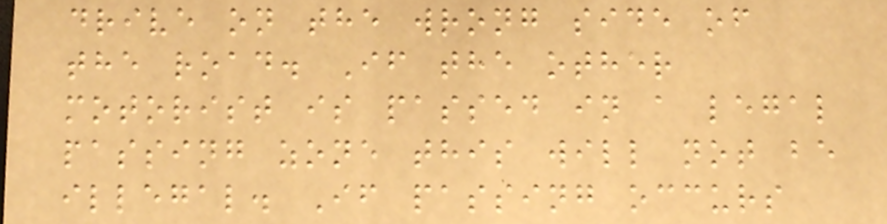drive on the wrong side of
the road. If the other
motorist is passed in a legal
passing zone this will not be
illegal. If passing occurs
